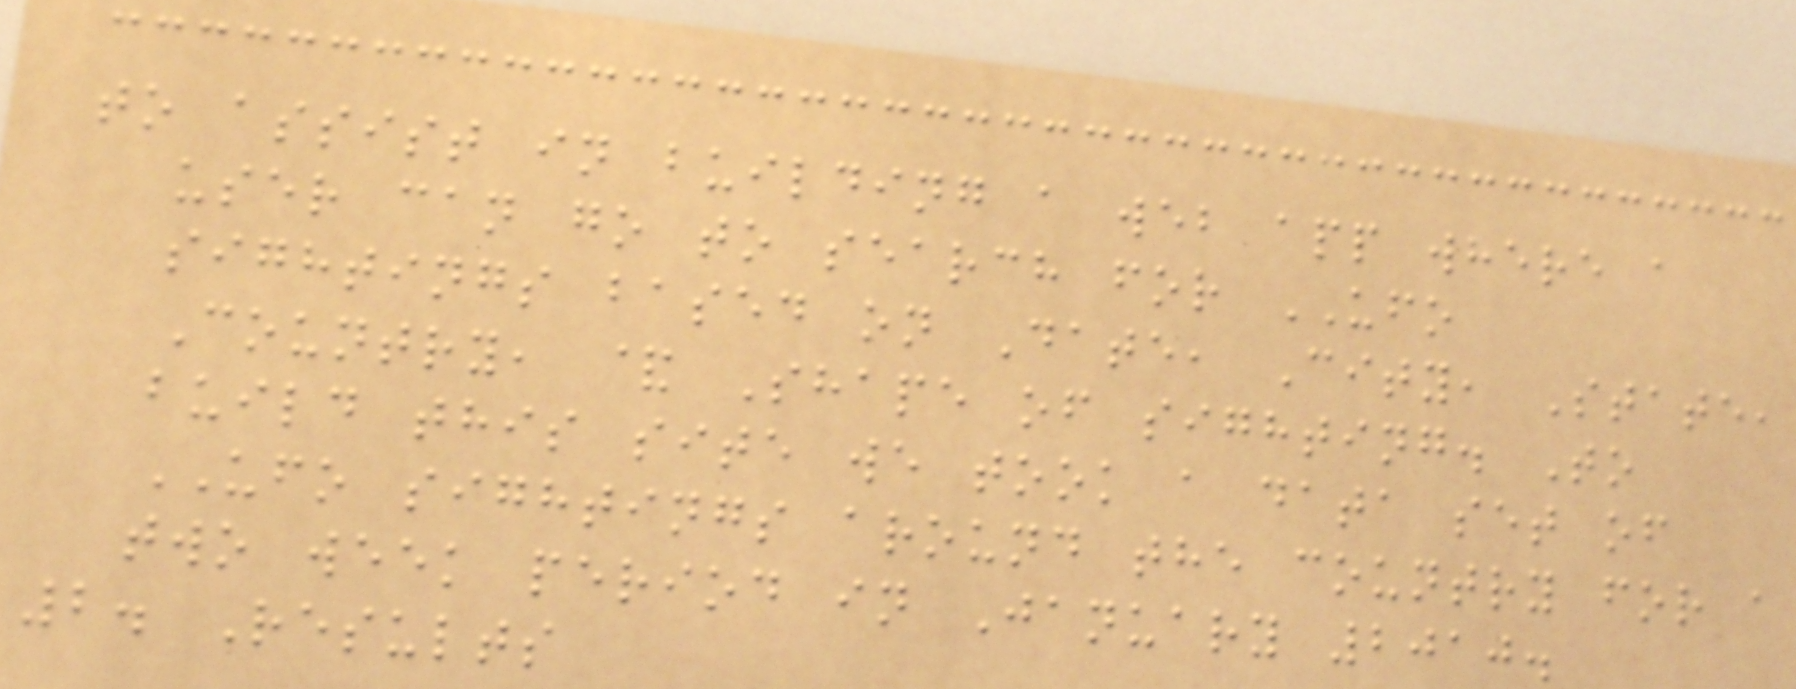to assist in building a web app where a
user can go to search for UFO
sightings based on Date, City, State,
Country, & Shape of sighting. To
build this site we took a data set of
UFO sightings around the country for a
two week period in January 2010.
2. Results
